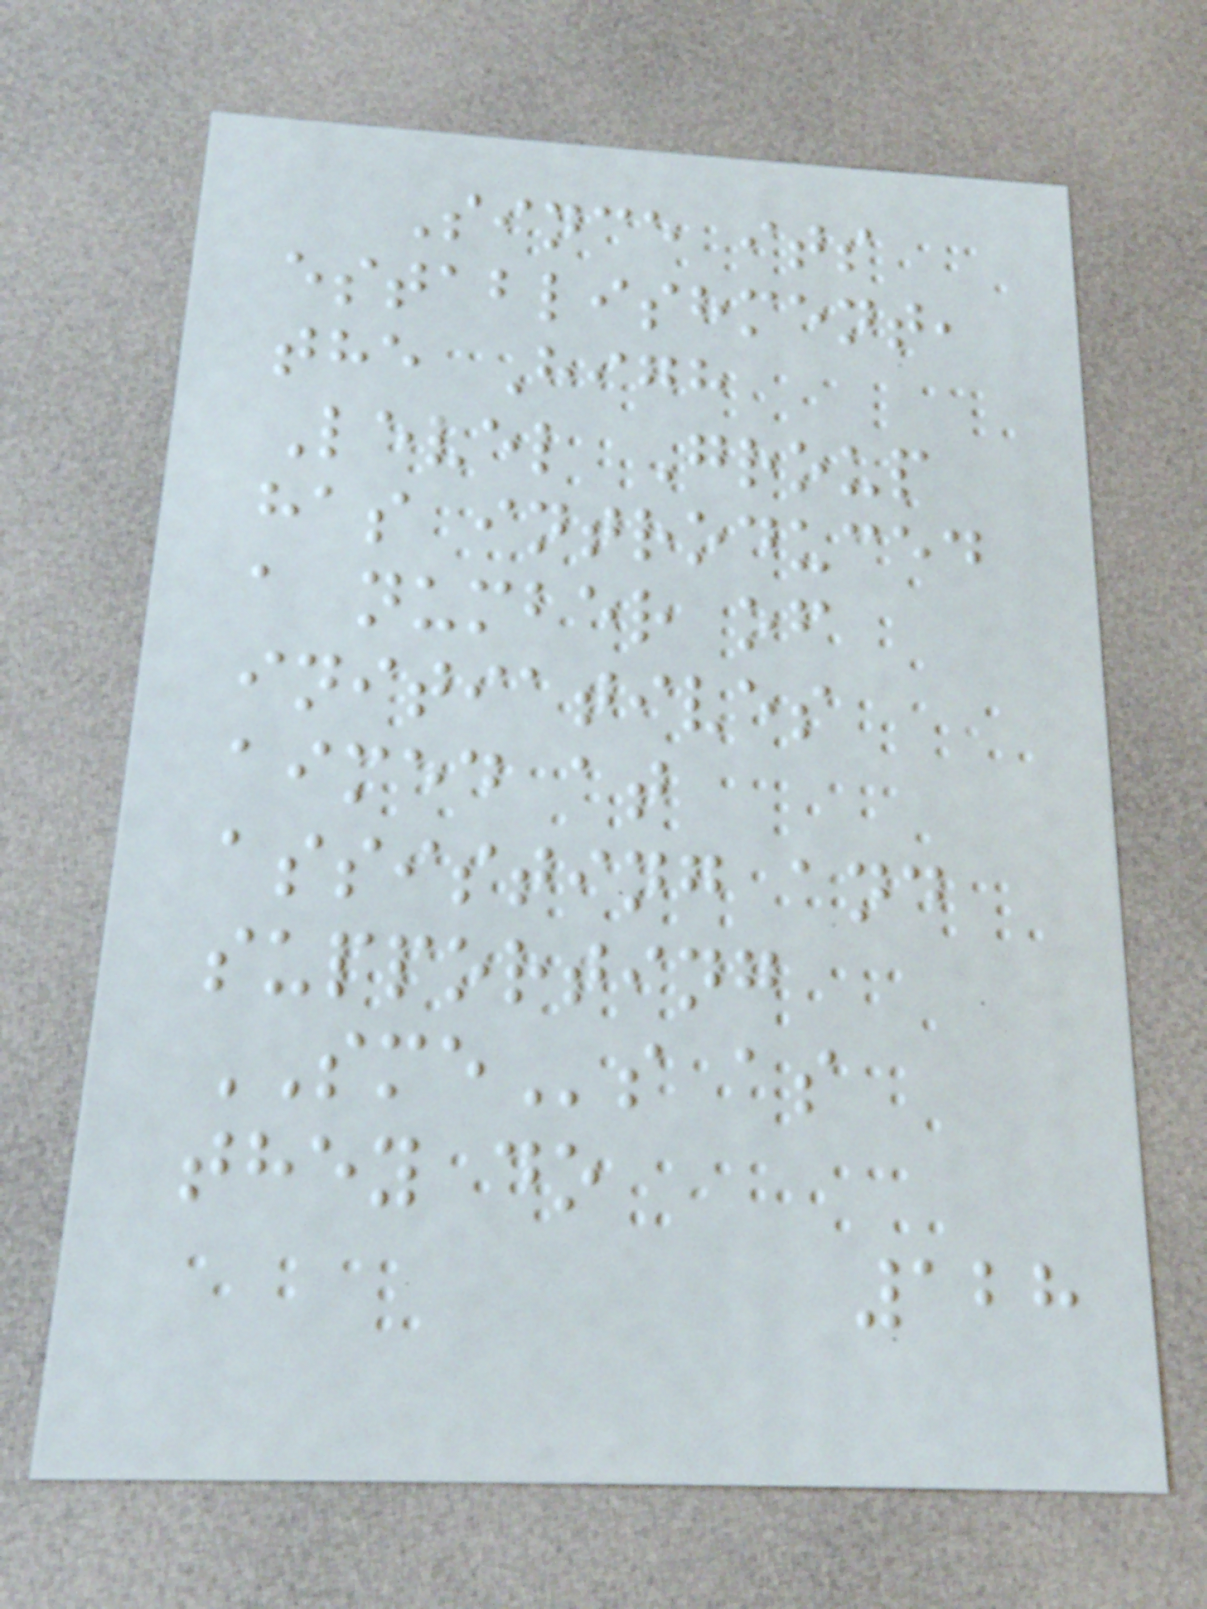Since its
establishment,
the High
Level Group
has introduced
a number of
initiatives
aimed at
assisting and
supporting
SMEs as
they do
128
